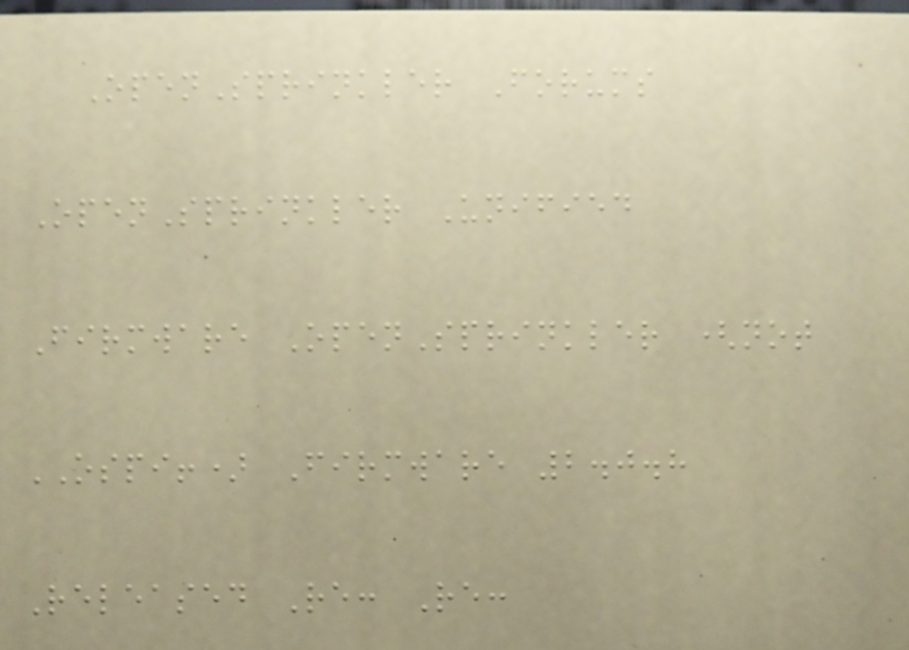OpenSprinkler Forums
OpenSprinkler Unified
Firmware OpenSprinkler (not
OSPI!) Firmware 2.0.8
Released Re: Re:
